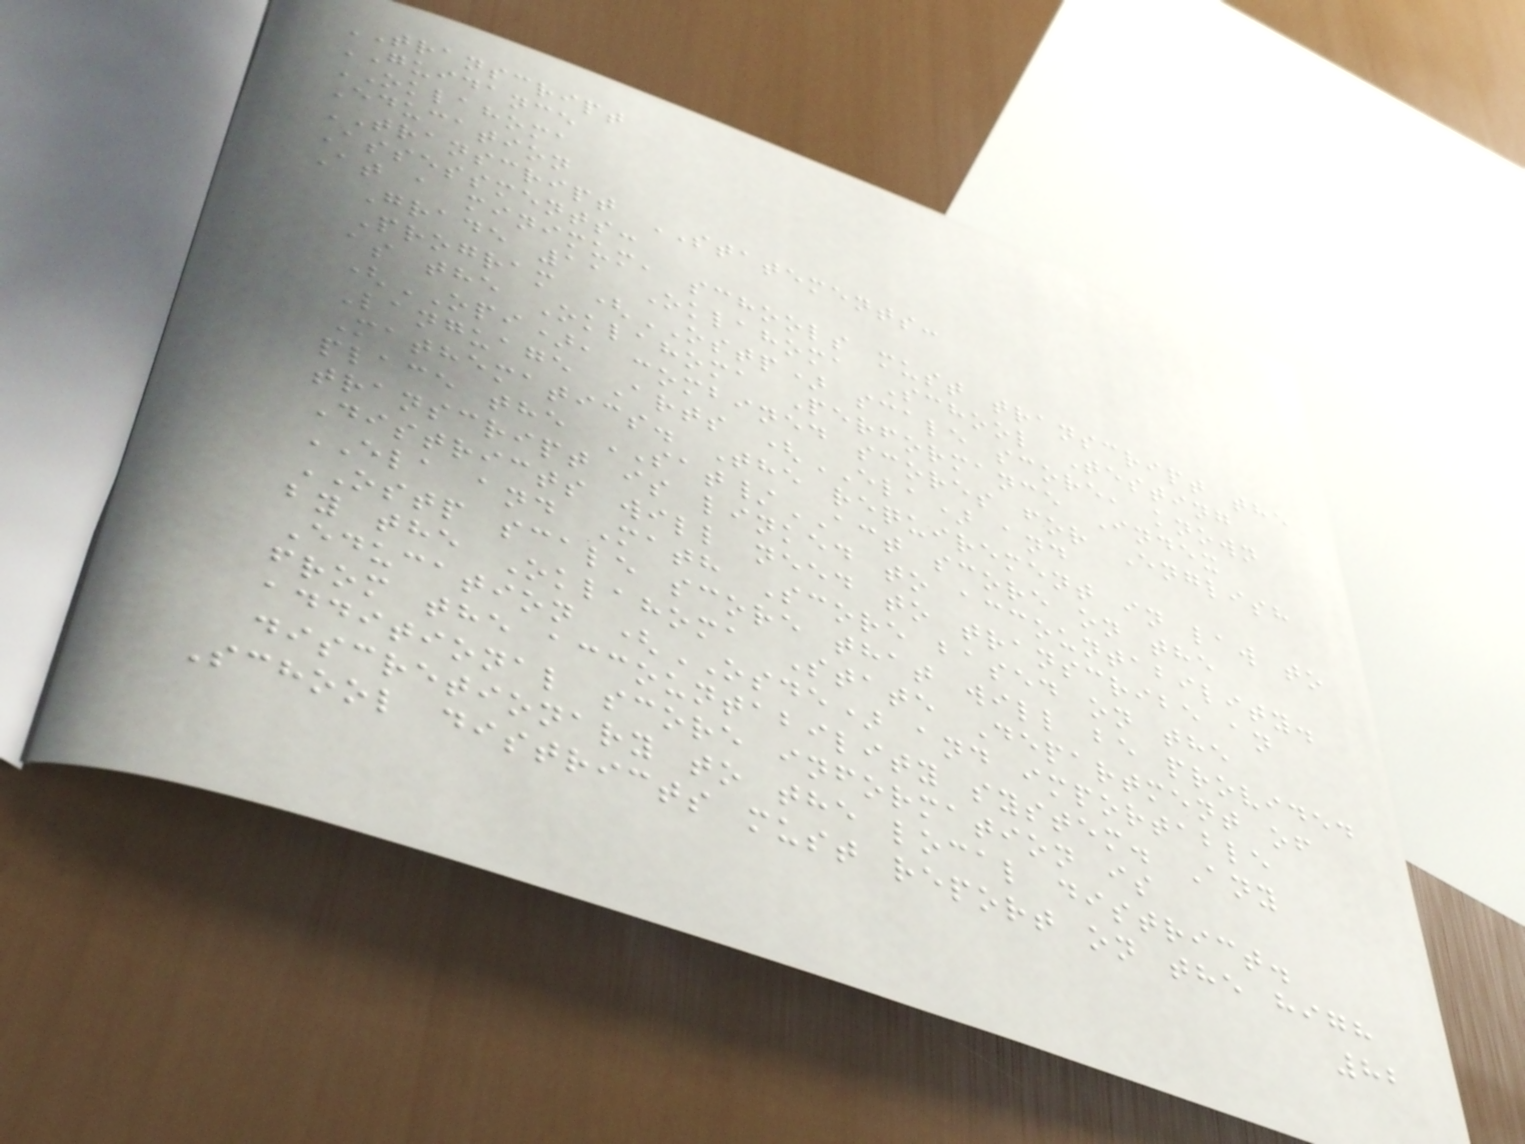TRANSCRIPT
GUIDANCE
OKLAHOMA
Education
TRANSCRIPT STATEMENTS:
Assessments:
At a minimum, schools must transcript the
Grade 11 Oklahoma School Testing
Program (OSTP) scale score, known
as the Oklahoma Performance Index
(OPI), combined scores for English
Language Arts (ELA) and
Mathematics. The requirement in law to
place the SAT/ACT score on the
transcript is linked to accountability.
Districts will need to transcribe an
ELA and Math Score based on the
OSTP scale score that will be provided
by the Oklahoma State Department of
Education (OSDE) and importable
from the accountability system. Any
additional score information is
discretionary to the local district.
School districts must report on the high
82
